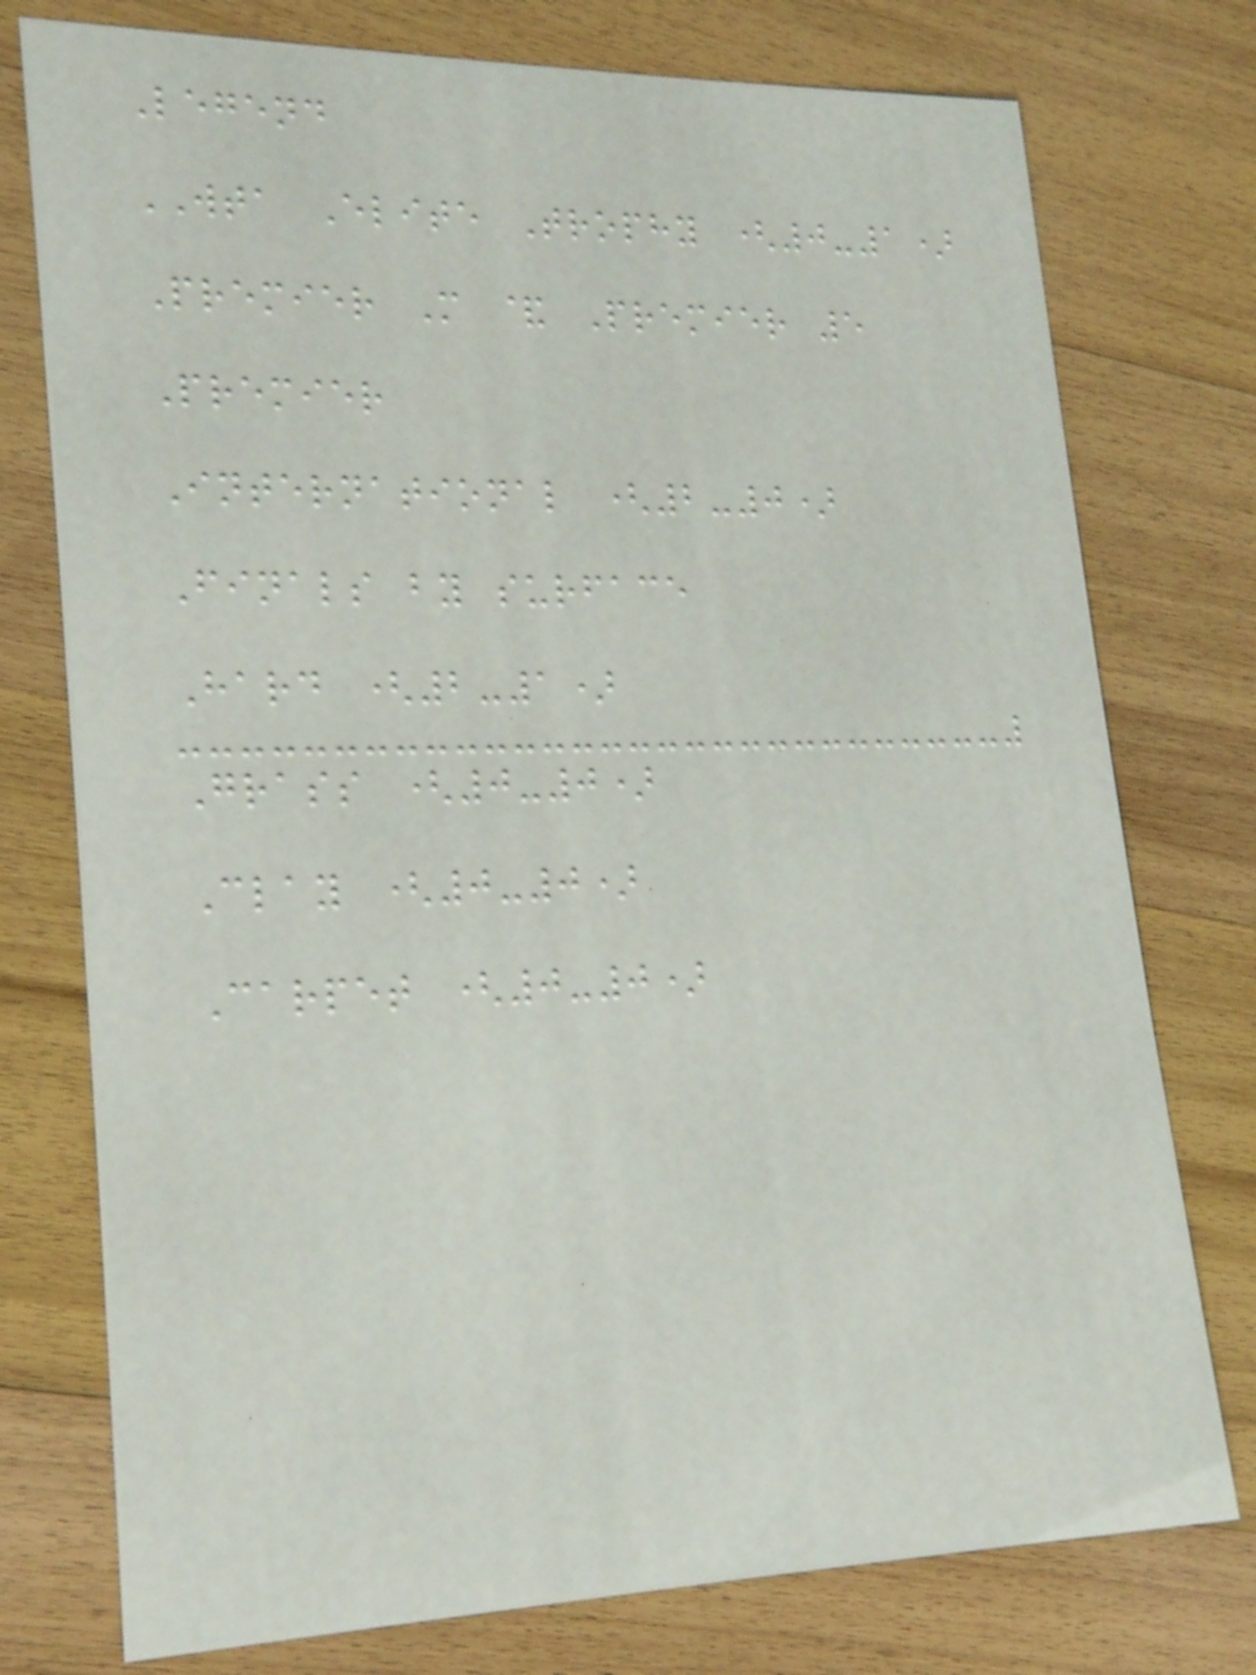Legend
WTA Elite Trophy (0-1)
Premier M & Premier 5
Premier
International (2-0)
Finals by surface
Hard (2-1)
Grass (0-0)
Clay (0-0)
Carpet (0-0)
